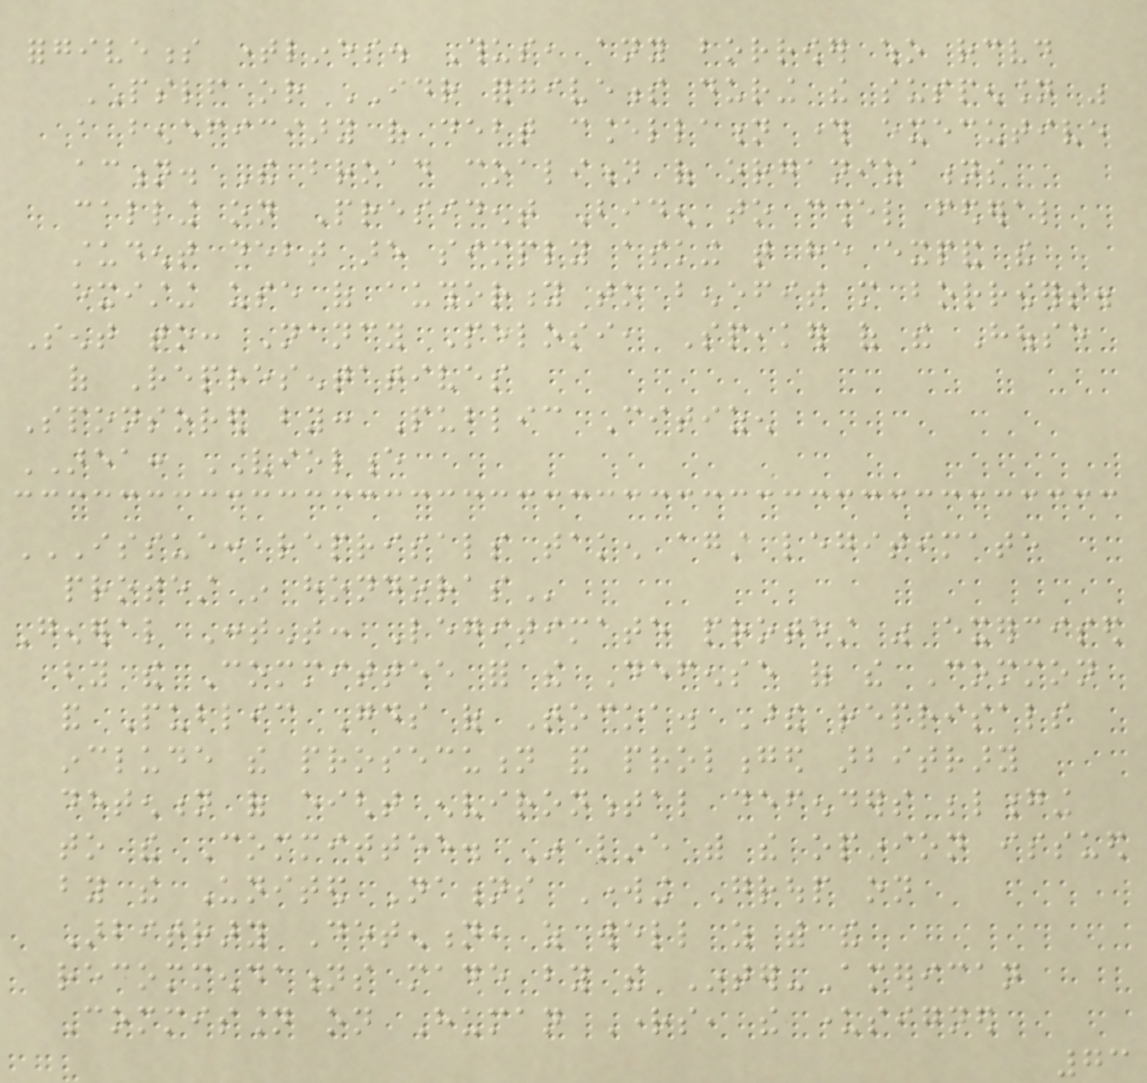forgiveness timelines. Thus, any borrower who received
PSLF or IDR forgiveness during the suspension was
a beneficiary of debt cancellation through executive
action. The broad coalition of organizations
calling on President Biden to cancel federal
student debt are simply asking that he expand the
existing use of authority to benefit more borrowers.
Sent to: Nancy Pelosi, Speaker of the House
of Representatives
Sponsored by: Public Citizen
AREA: VIOLENCE
ISSUE: REPRISALS TAKEN AGAINST LEGITIMATE
PROTEST IN HONDORAS
General Content: Legitimate protest was exercised
by the Committee for the Defense of the Common
and Public Goods of Tocoa. These reprisals
include the prosecution and prolonged arbitrary
detention of eight environmental defenders belonging
to the Committee. In line with the opinion issued
by the United Nations Working Group on
Arbitrary Detention, as well as with the
recommendations made by the Inter-American
Commission on Human Rights, the undersigned
73
